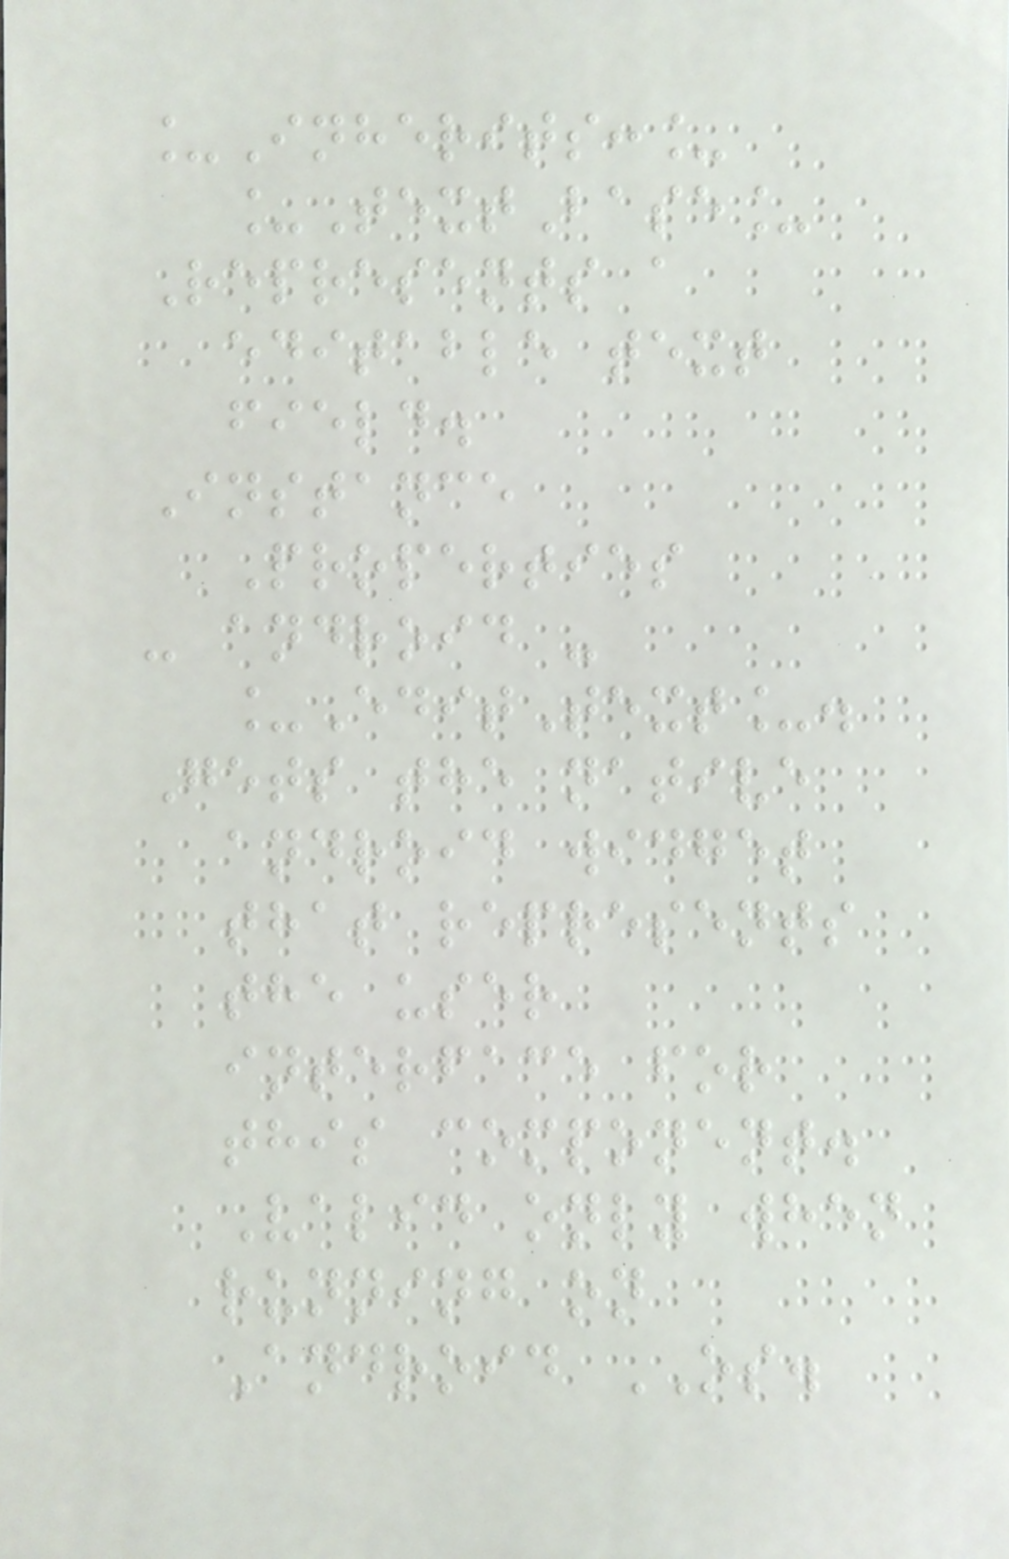_Inherits:_
_TextBase_
Represents a
editable text
field.
Instance
Properties
- android -
_EditText_.
Gets the native
android widget
that represents
the user
interface for
this component.
Valid only when
running on
Android OS.
